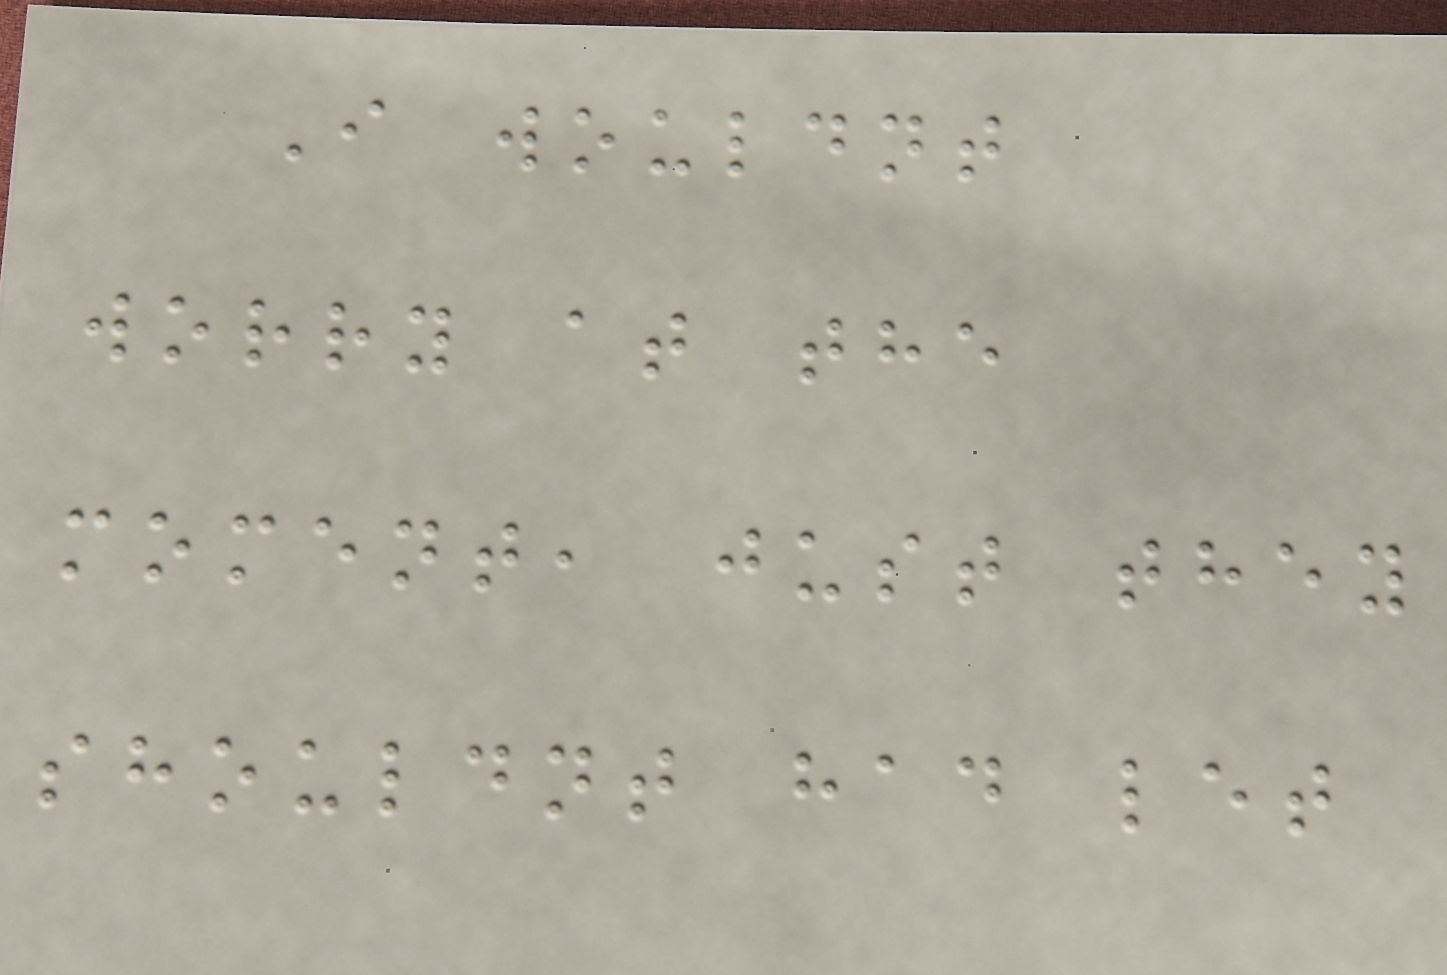I wouldnt
worry at the
moment, just they
shouldnt had let
